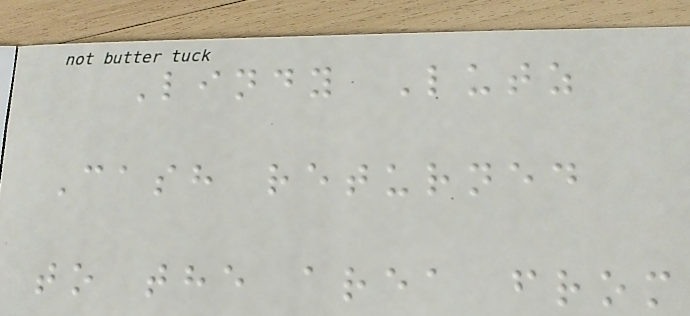Lindy Lutz
Cash returned
to the area from
